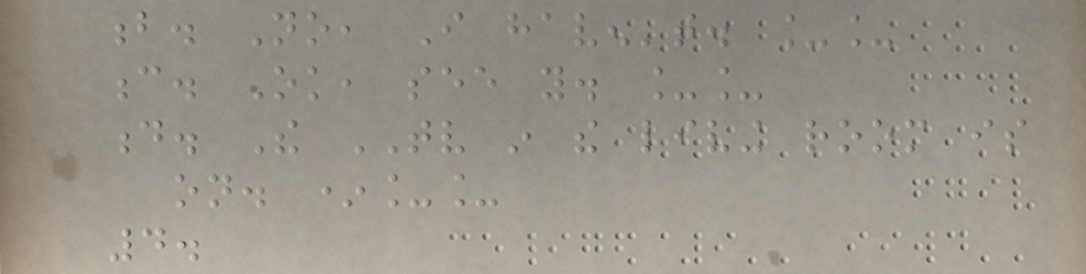b. No, I haven't. __
c. Ok, see you. __
d. The TV in the living room is
on. *__
4.
